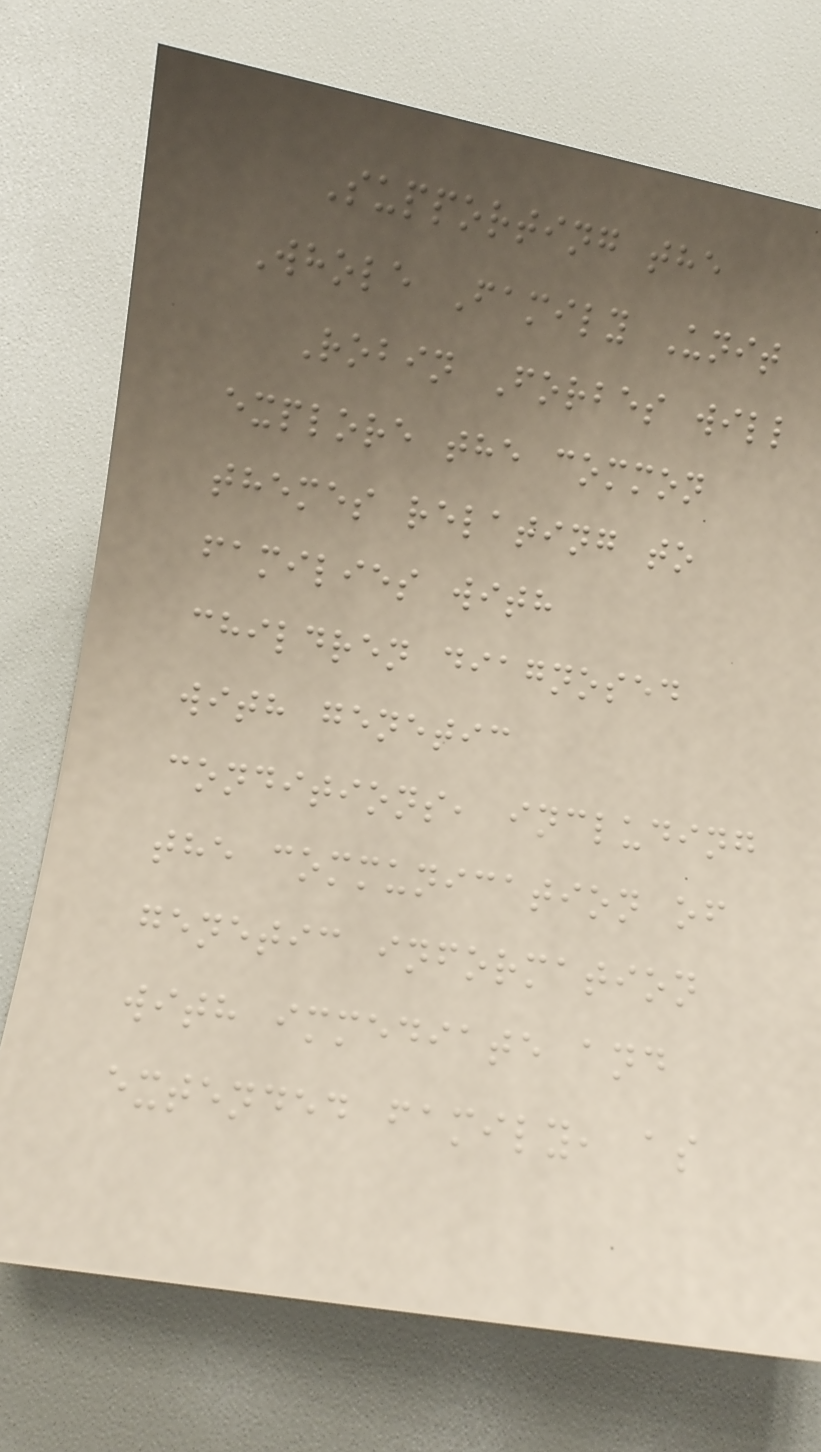Supporting the
Whole Family Unit
Robin Forbes will
explore the common
themes relating to
families with
children diagnosed
with genetic
conditions, including
the communication of
genetic information
with immediate and
extended family, as
